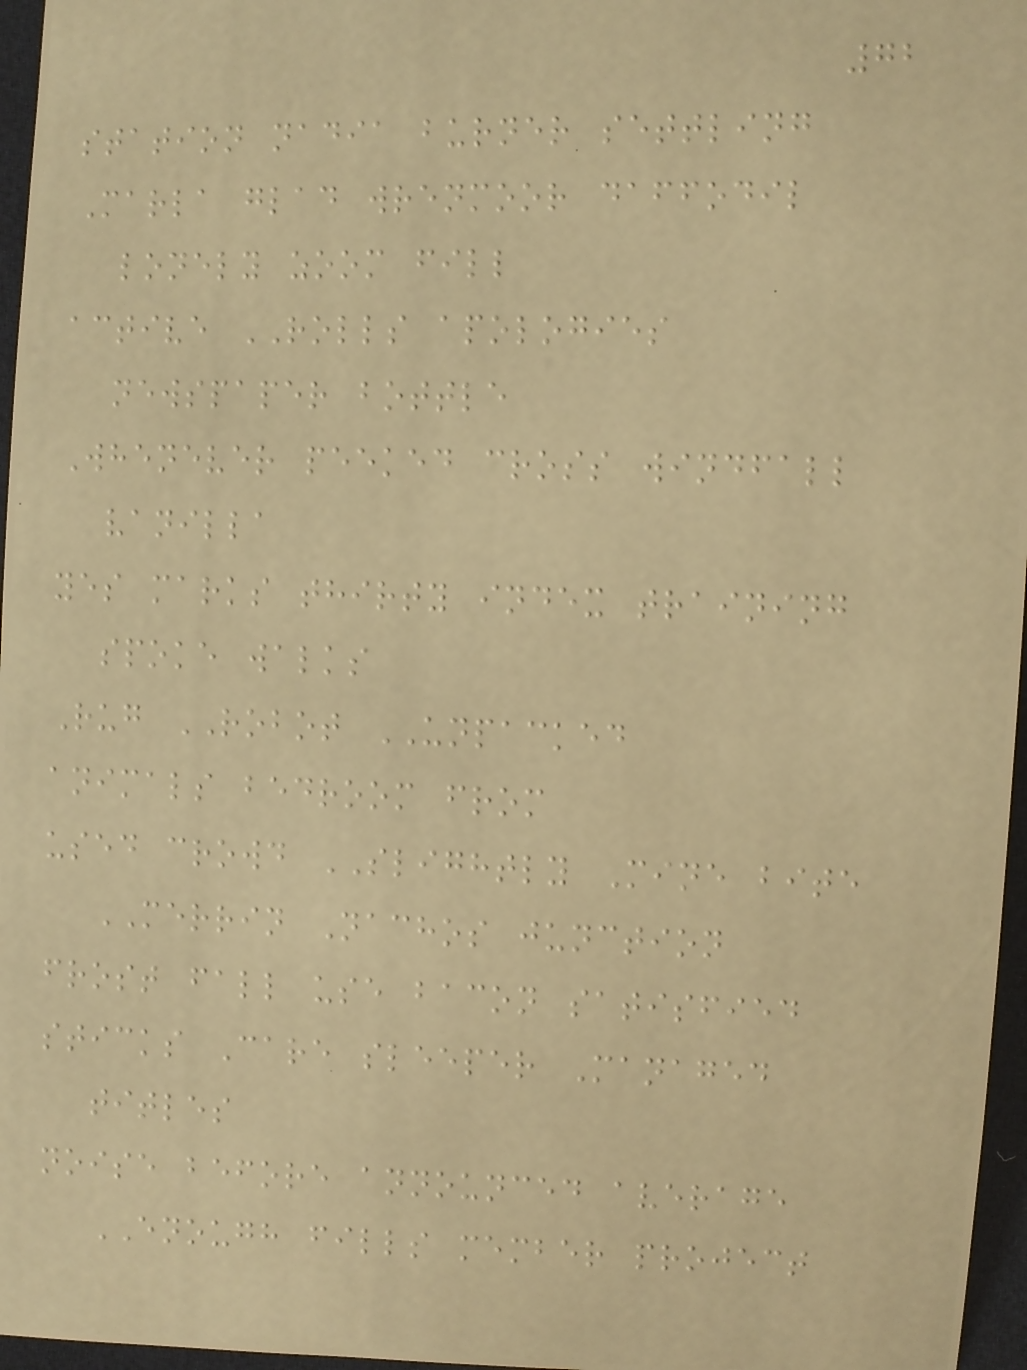72
station nadia burner settling
Marla glad wrenmoor daffodil
lonely zoom fill
active ROLLS apologies
newspaper bottle
Whenever peeked cross windfall
vanilla
yes marks thirty index training
spoke walks
Rug ROBOT UNPACKED
animals bedroom from
used crowd SLIGHTLY Mine bite
MERRIN Nachos junction
frost fall use bacon satisfied
sticks Care sleeper Managed
titles
noise before announced average
ENOUGH fills member project
